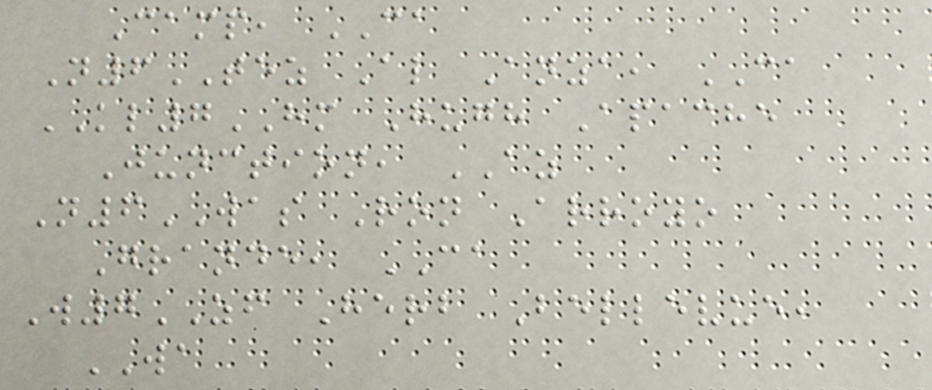Camp, CA
N6TEZ Al Anza, CA
KL7HM Hugh Apache
Junction, AZ
N6WAS Ron Arroyo
Grande, CA
W7ZF Herb Bellevue,
WA
